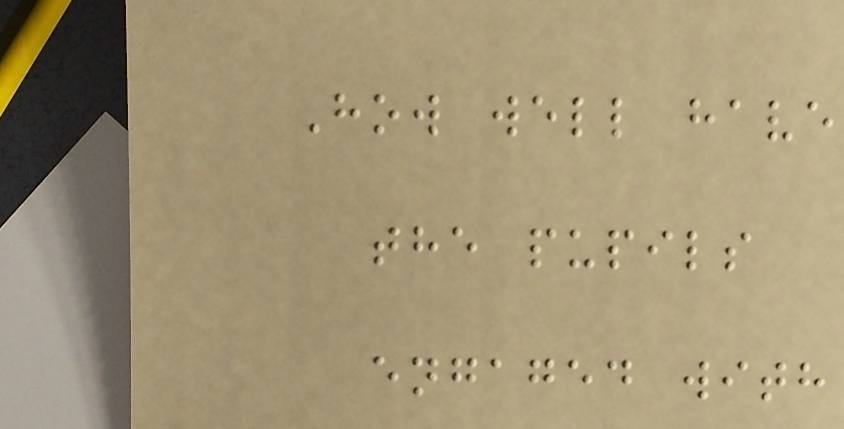How well have
the pupils
engaged with
